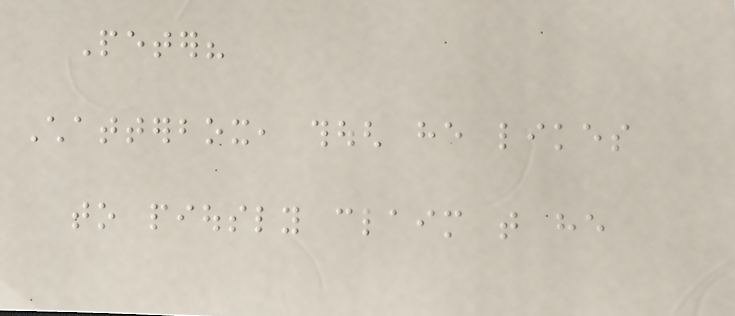Peter?
Chatterbox, though he likes
to piously claim that he
